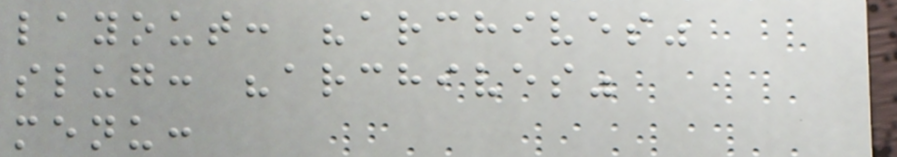layout: "archives"
slug: "archives"
menu:
